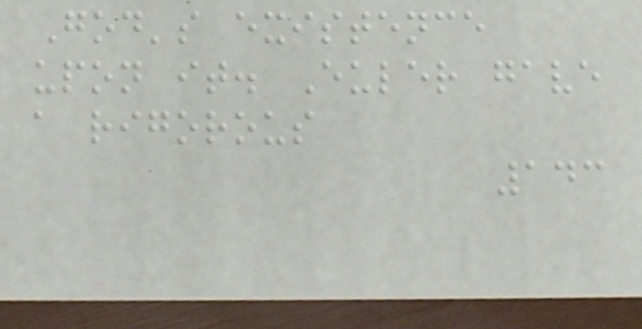God's existence
upon it. Euler gave
a rigorous
143
